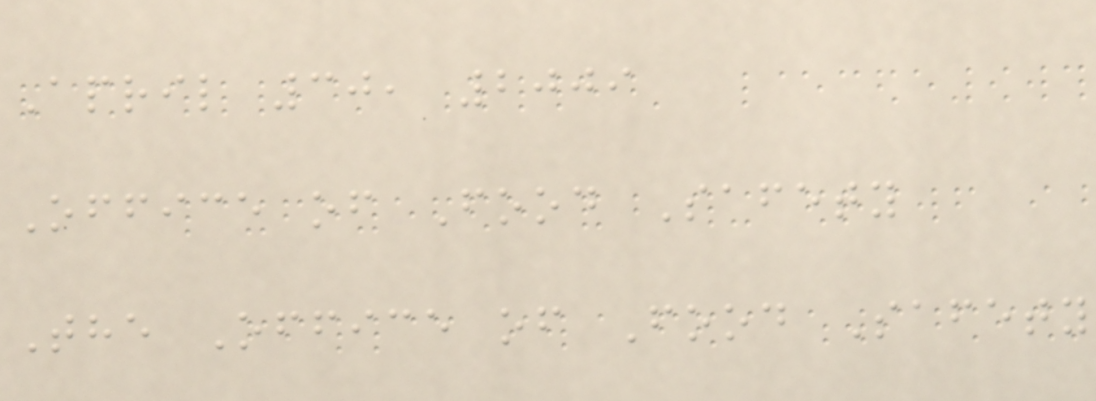April 30, 2009
Office of Food Safety
The Office of Food Safety
